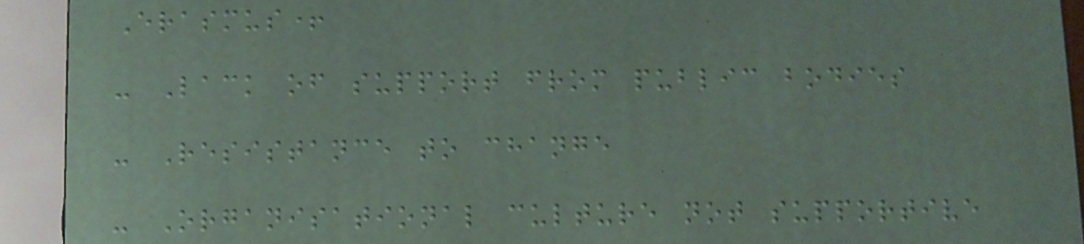Erasmus+
- Lack of support from public bodies
- Resistance to change
- Organisational culture not supportive
